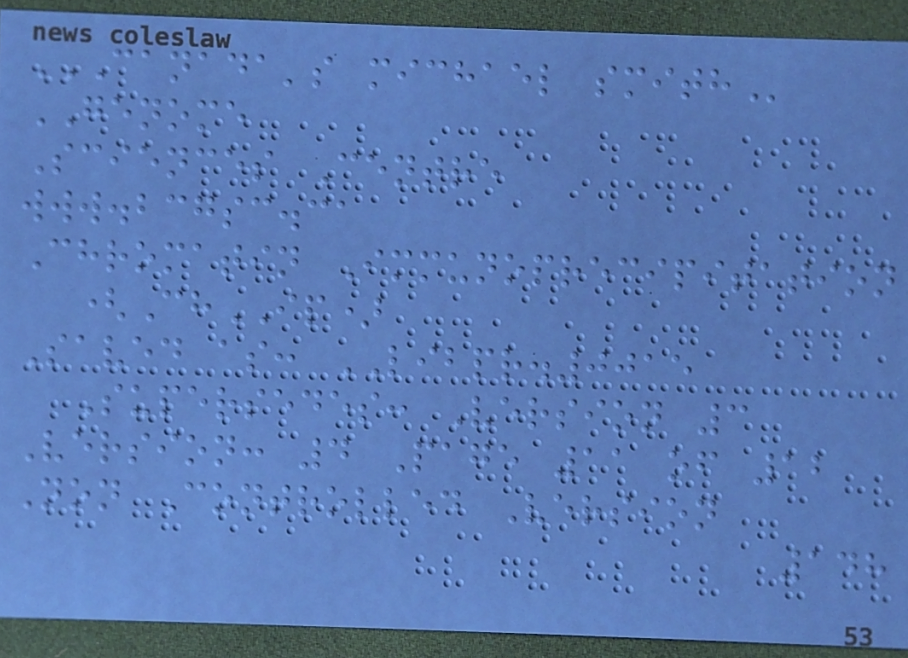CANADA'S MICHAEL SMITH
GENOME
Sciences Centre
www.bcgsc.ca
Chromatin Immunoprecipitation
(ChIP)
Saved as: LIBPR.0015
Supersedes: Version 3
Version: 4 Page 11 of 12
Non Controlled Version
148
